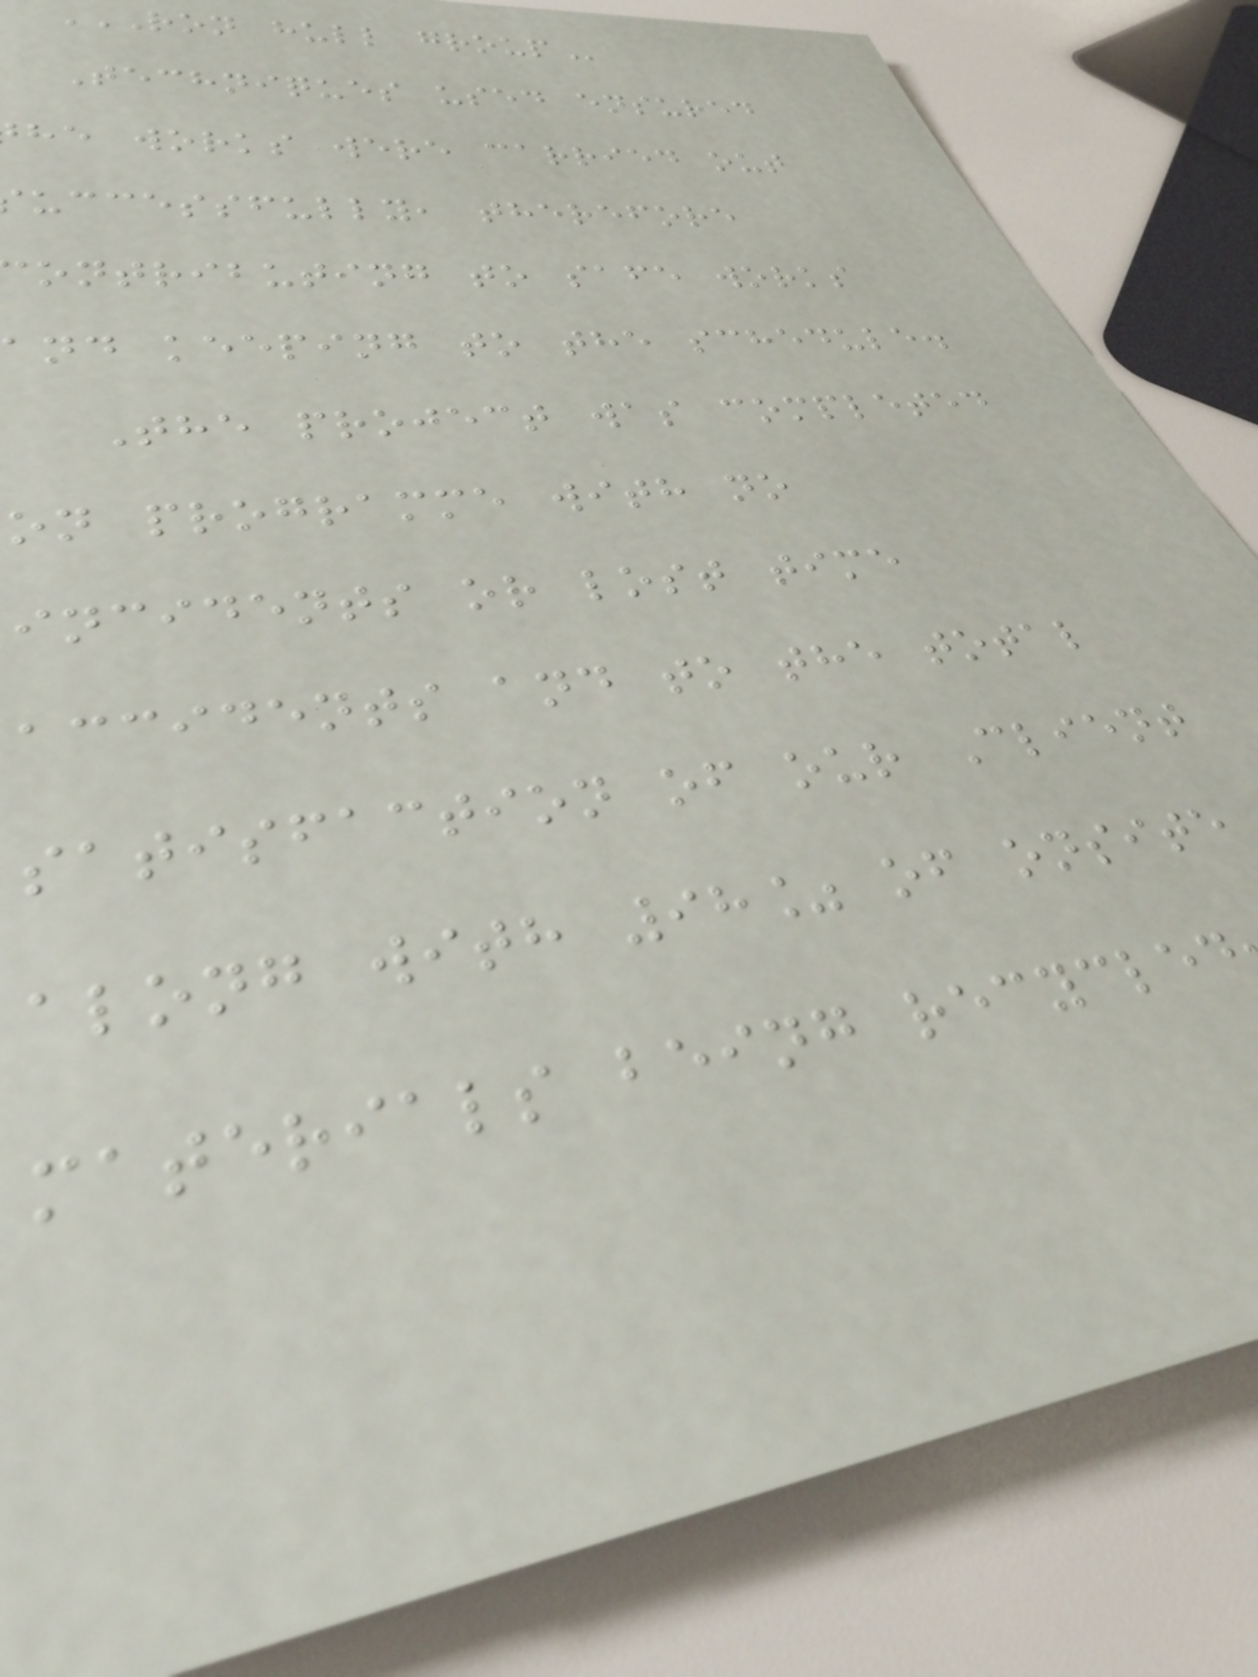RON HULL GROUP
Techniques used ensured
he works were carried out
uccessfully, therefore
ontributing to safe works
and keeping to the schedule.
The project was completed
on programme with no
incidents or lost time
accidents and to the total
satisfaction of our Client
along with 98% of onsite
materials being recycled
